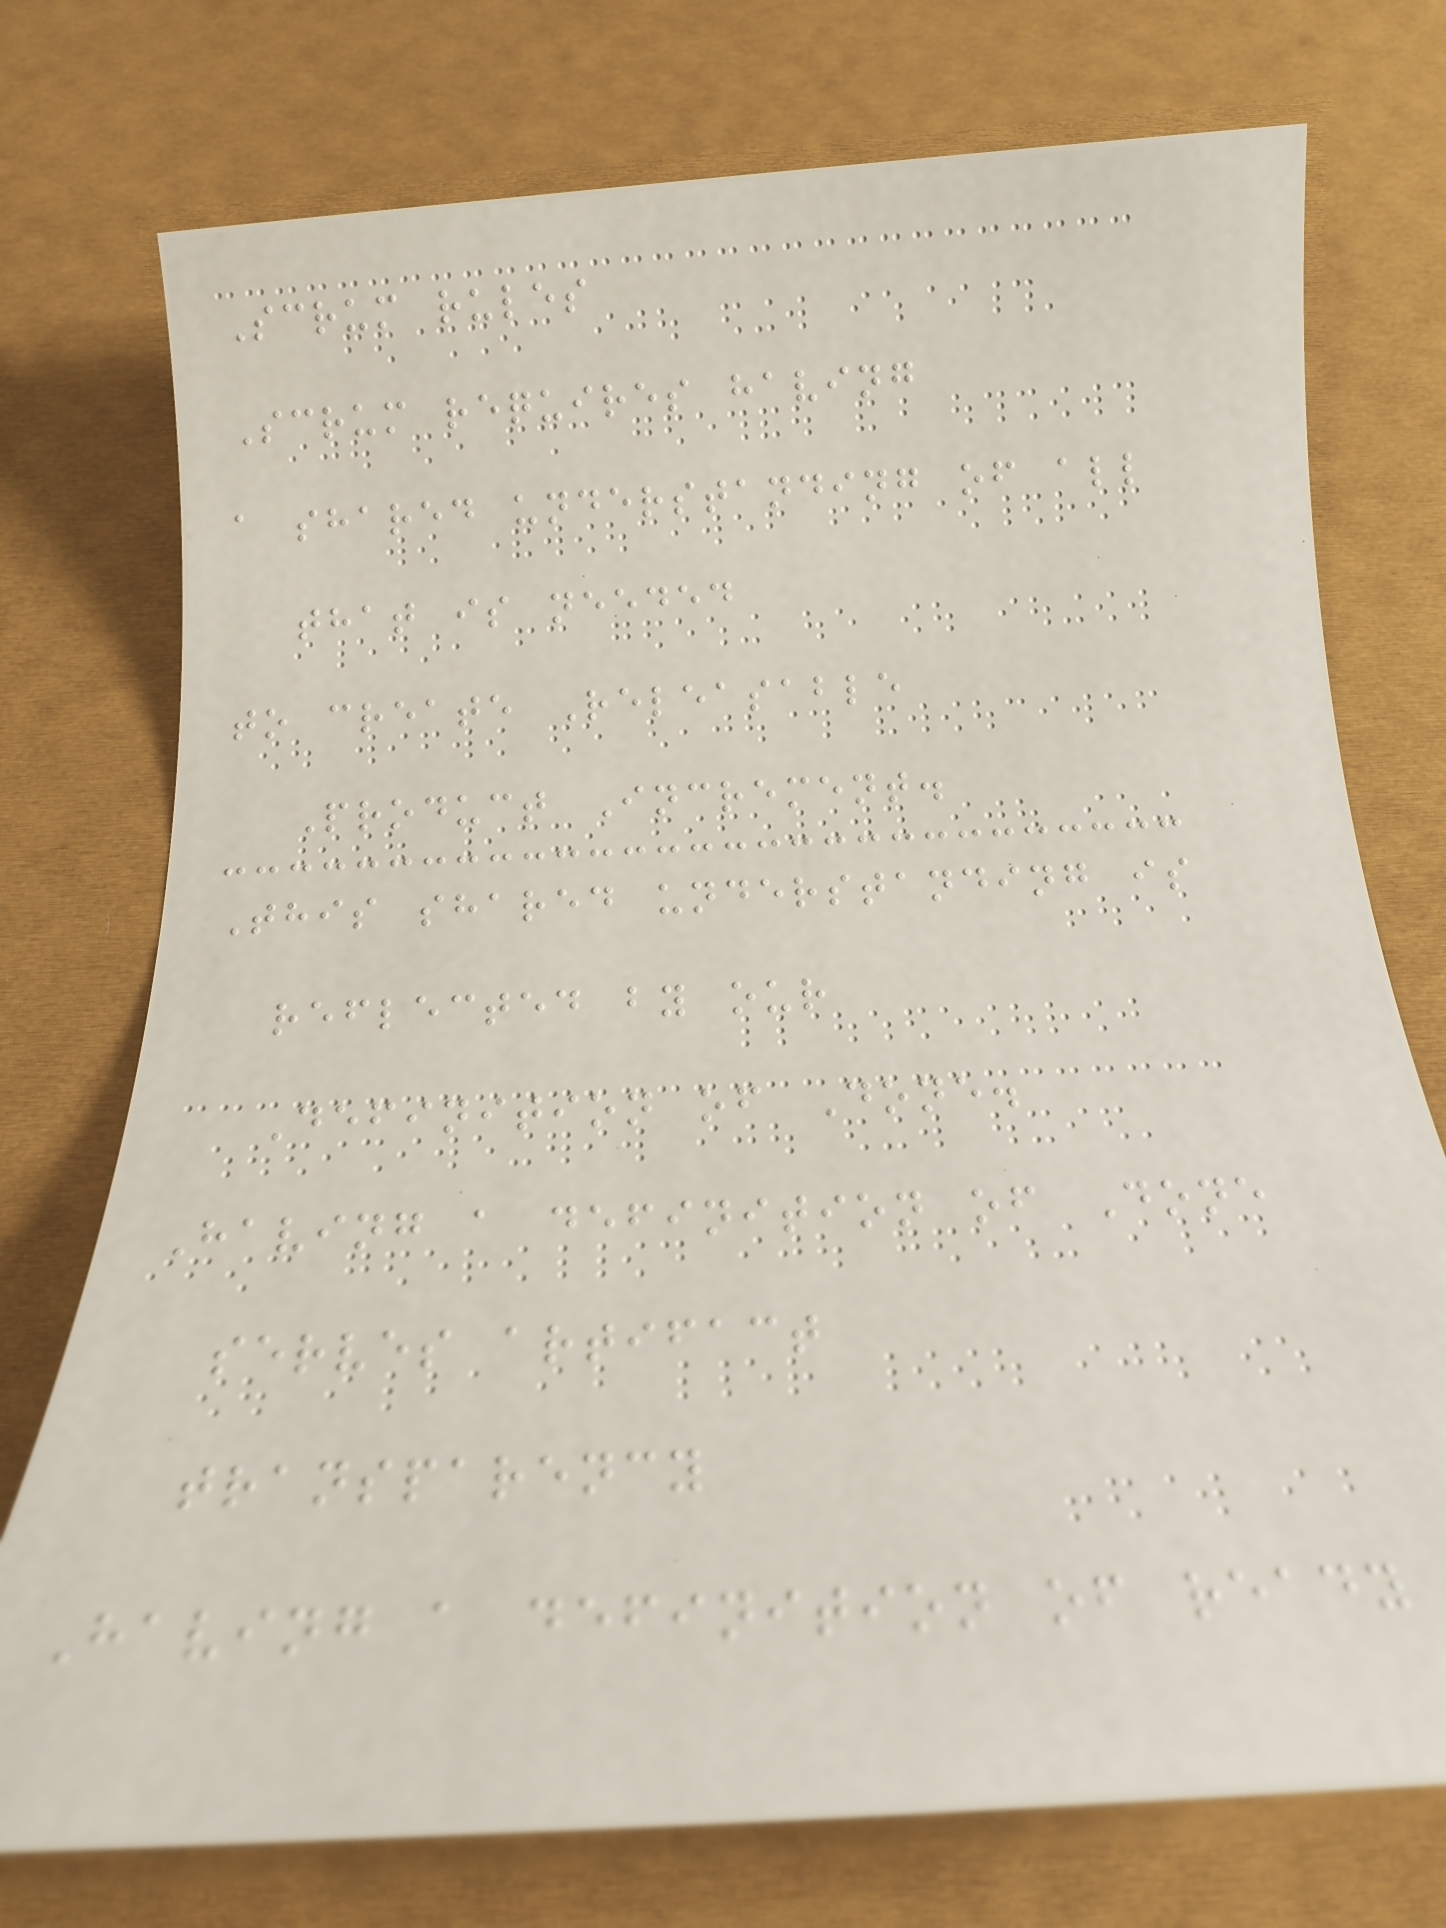Scrum rules
Scrum requires having
a shared understanding of all
that is needed
to create Releasable
Product Increment.
This shared understanding is
reflected by our
Definition of Done.
Having a definition of Done
serves artifact
transparency
Having a definition of ready
